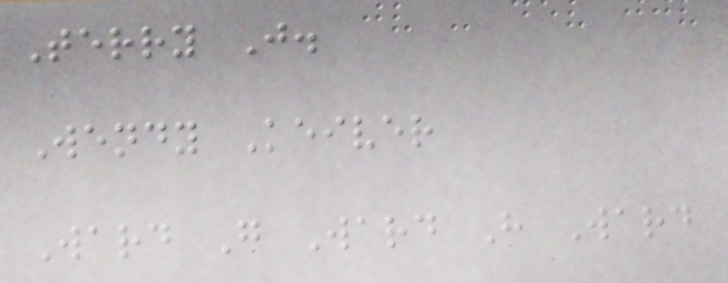Terry J.
Wendy Keiver
Ward G Ward H Ward
